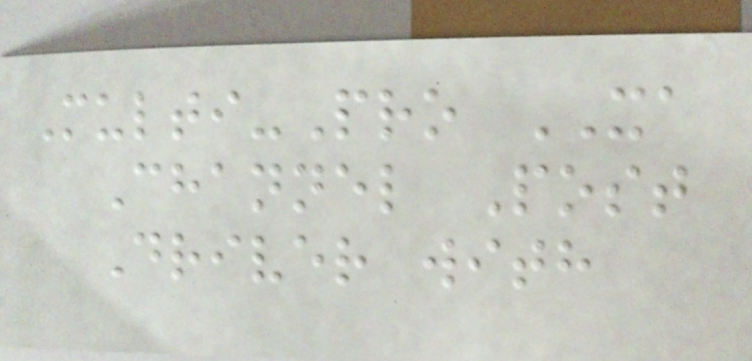Multi-Pro XA
Channel Post
Driver with
